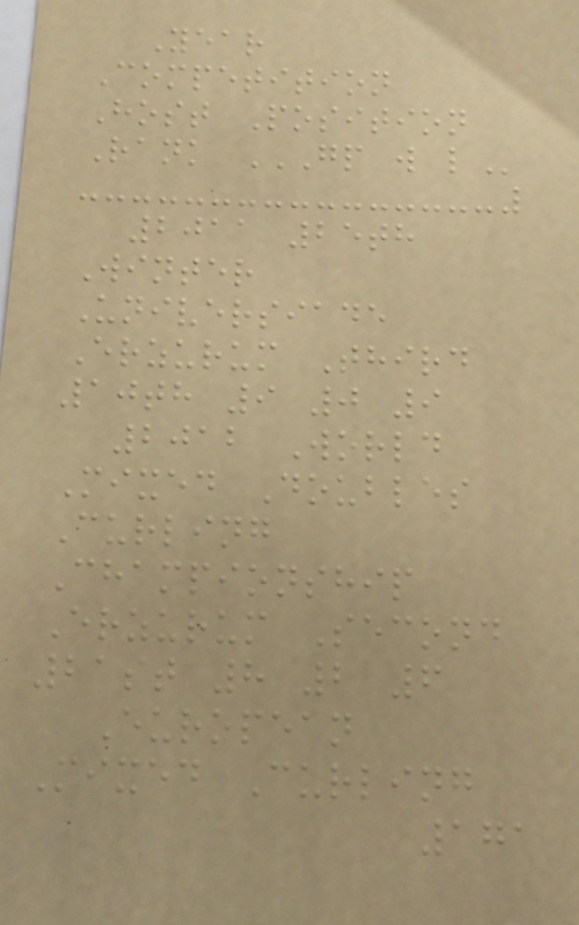Year
Competition
Host Position
Rank GP W L
2011 25th
Winter
Universiade
Erzurum Third
10th 9 0 9
2012 World
Mixed Doubles
Curling
Championship
Erzurum Second
21st 8 2 6
European
Mixed Curling
171
